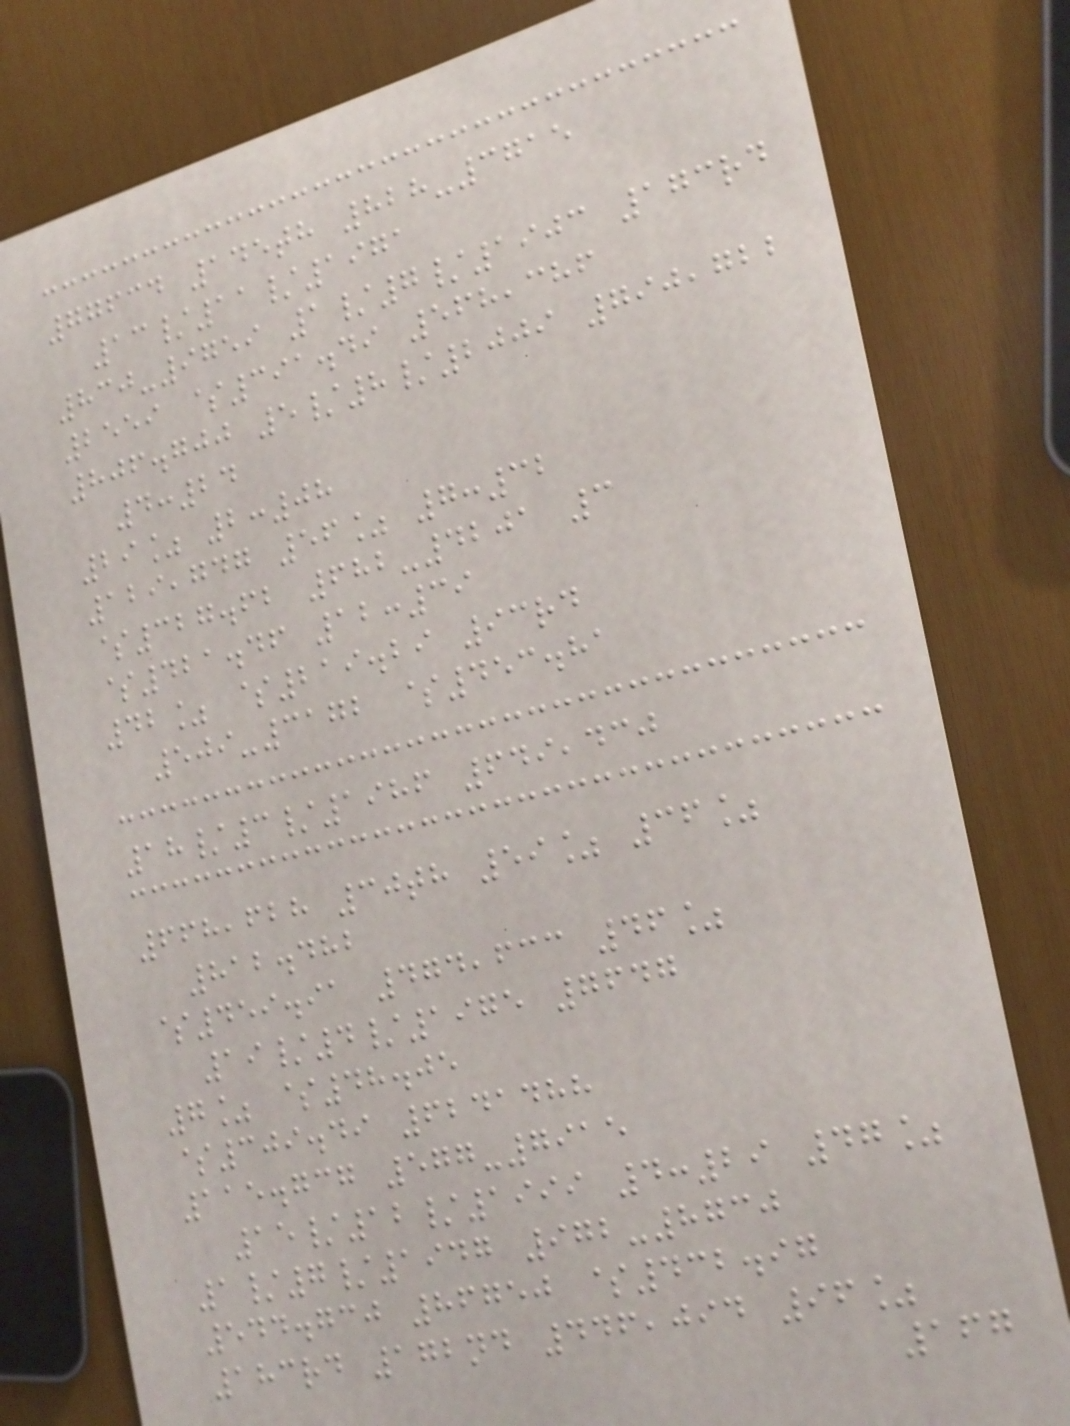77634 145th 828-3715
13/11/1971
830-9759 1/7/1903 173rd
2559 $391.49 568,386
806.700 5/8/2009 790,722
4:24
29% 2:08
129,747 56% 7:32
$327.62 682-4201 3
$421.46 12:39
42% $219.29 93rd
509-3172 $453.81
18/3/1986 649,430
668,628 30th 59% 36%
812.482
$459.91 474,633 46%
19/4/1975 7647
7% $48.05
$309.49 6241488
115.737 577-7915
15/12/1999 4:29 47%
1/7/1947 972-8730
544.730 86750 $432.97
183rd 172nd 446,094 96%
167
